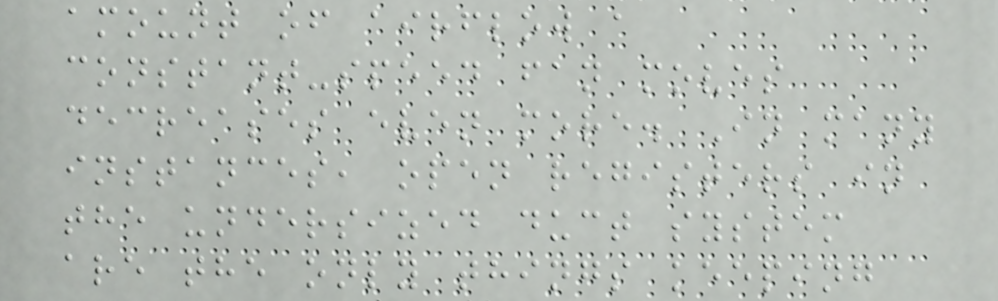amount of airflow a
constant-speed fan moves
decreases even more. In many
instances, open registers in
the undersized duct system
are the only things keeping
